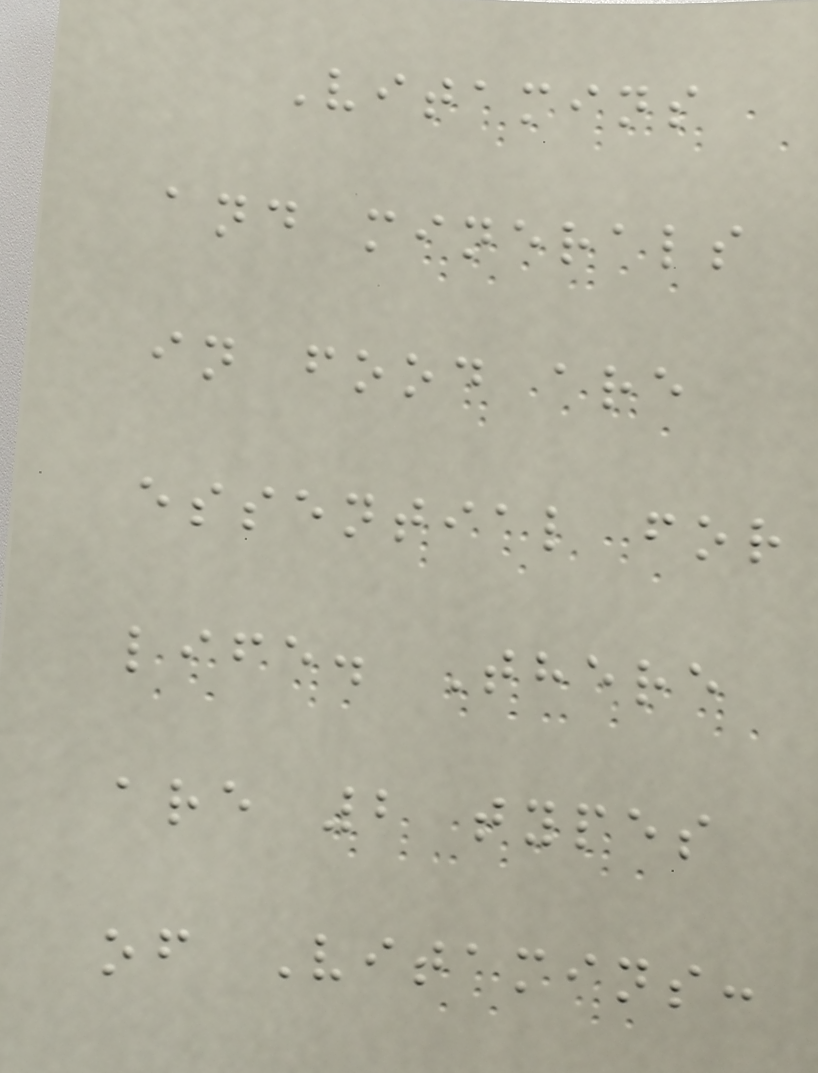Vitamins
and minerals
in food are
essential for
life. There
are 2 types
of Vitamins:
